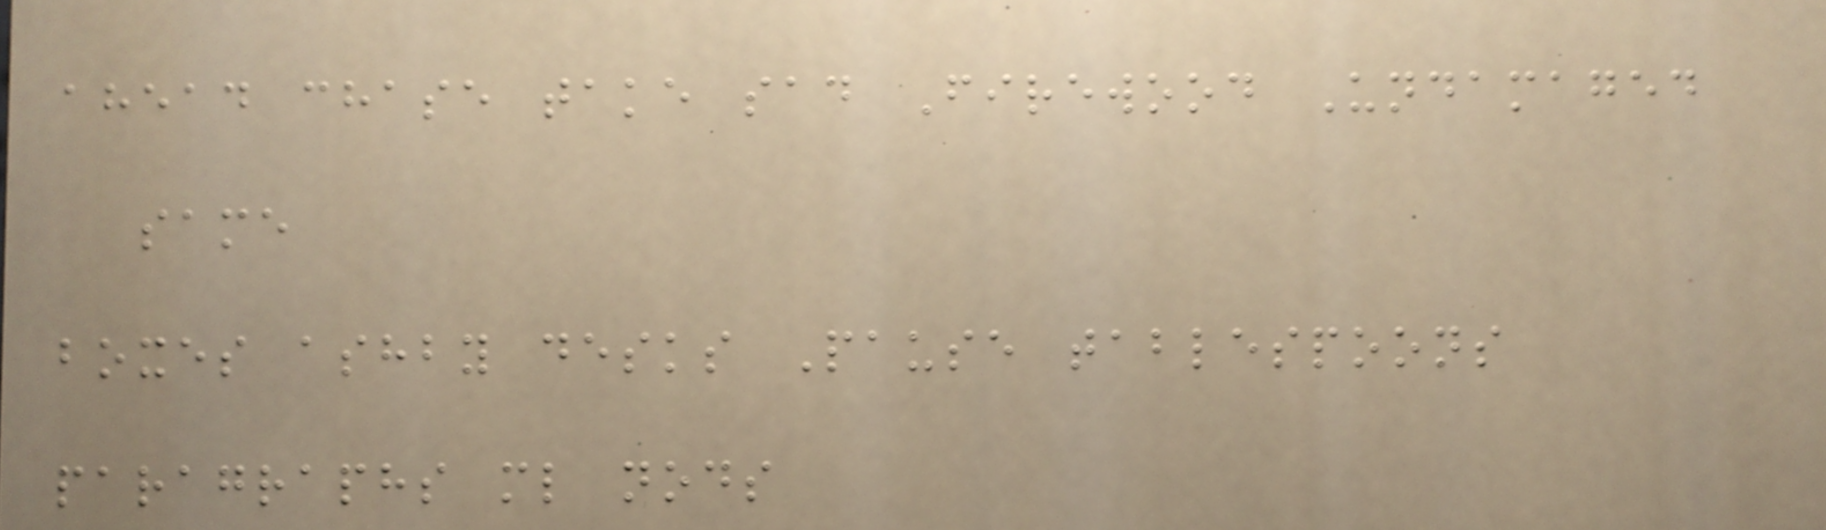ahead chase take sad Firewood Undamaged
same
boxes ashby desks Pause tablespoons
paragraphs ml nods
